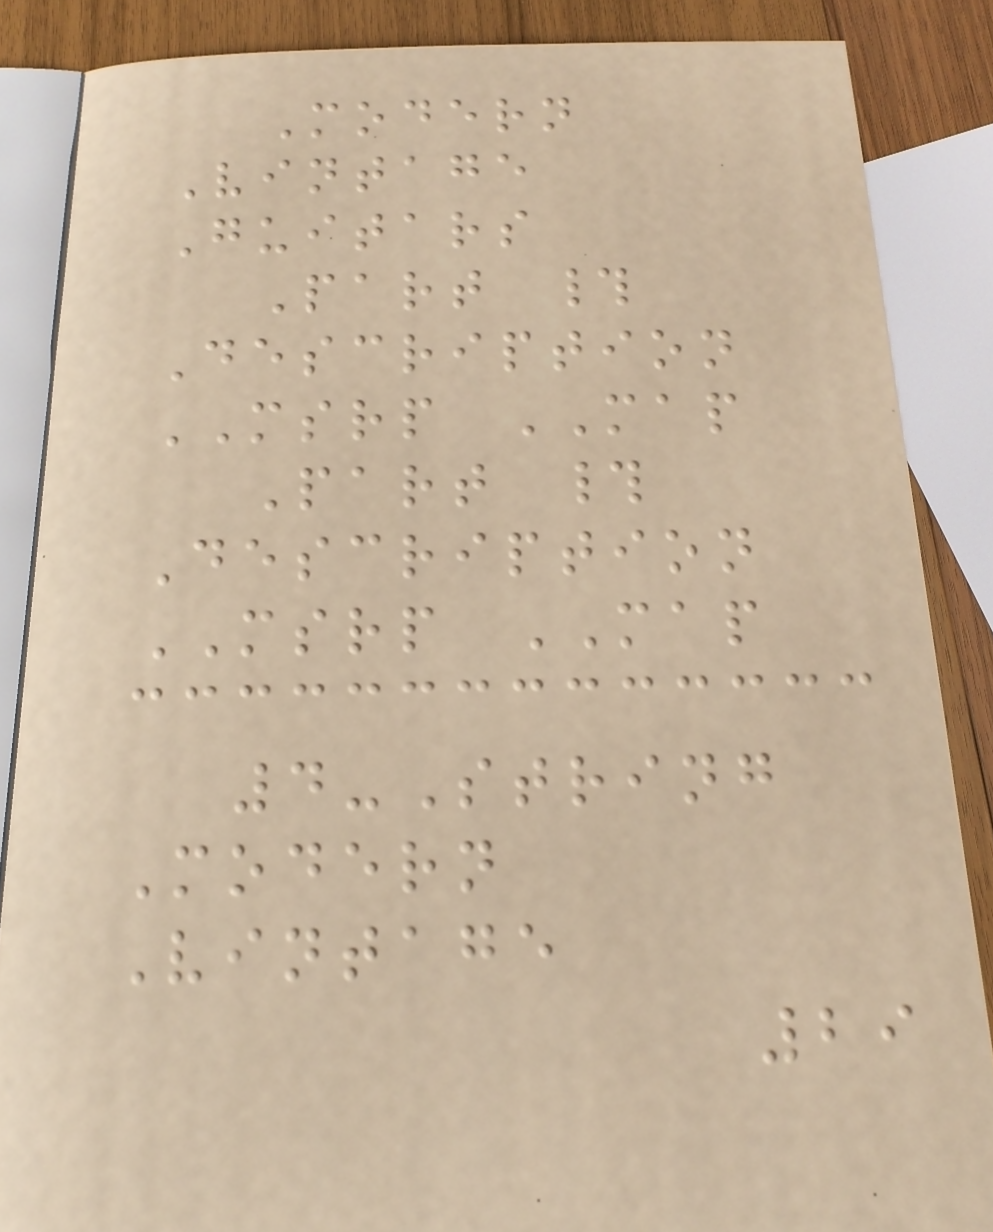Modern
Vintage
Guitars
Part #
Description
MSRP MAP
Part #
Description
MSRP MAP
4-String
Modern
Vintage
29
